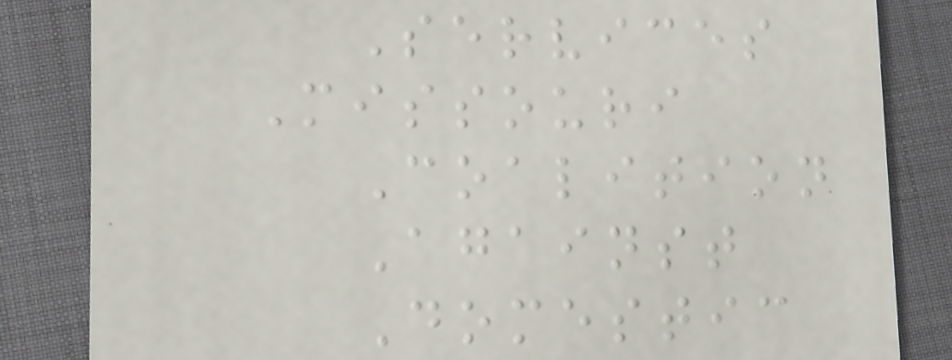Services
Missouri
Coalition
Against
Domestic
